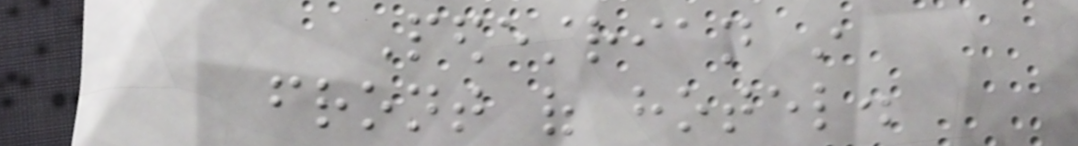Pedestrian in
front of hotel.
